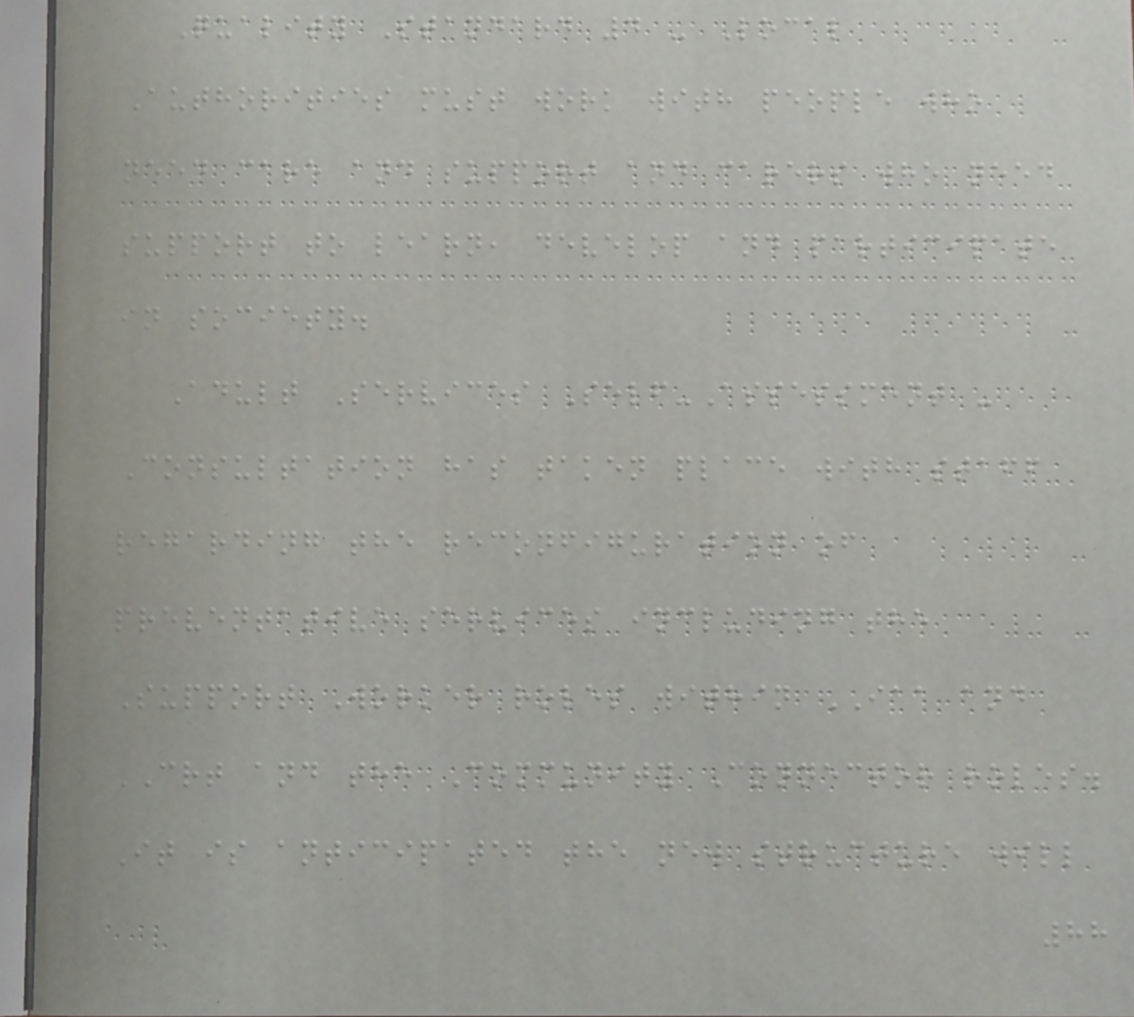Quality Standard 4 - Local
Authorities must work with people who
need care and support and carers who need
support to learn, develop and participate
in society.
Adult Services Self-Assessment -
Consultation has taken place with staff
regarding the reconfiguration of
preventative services including the
Support Worker roles within IAA and
CRT and the Community Connector roles.
It is anticipated the new structure will
88
